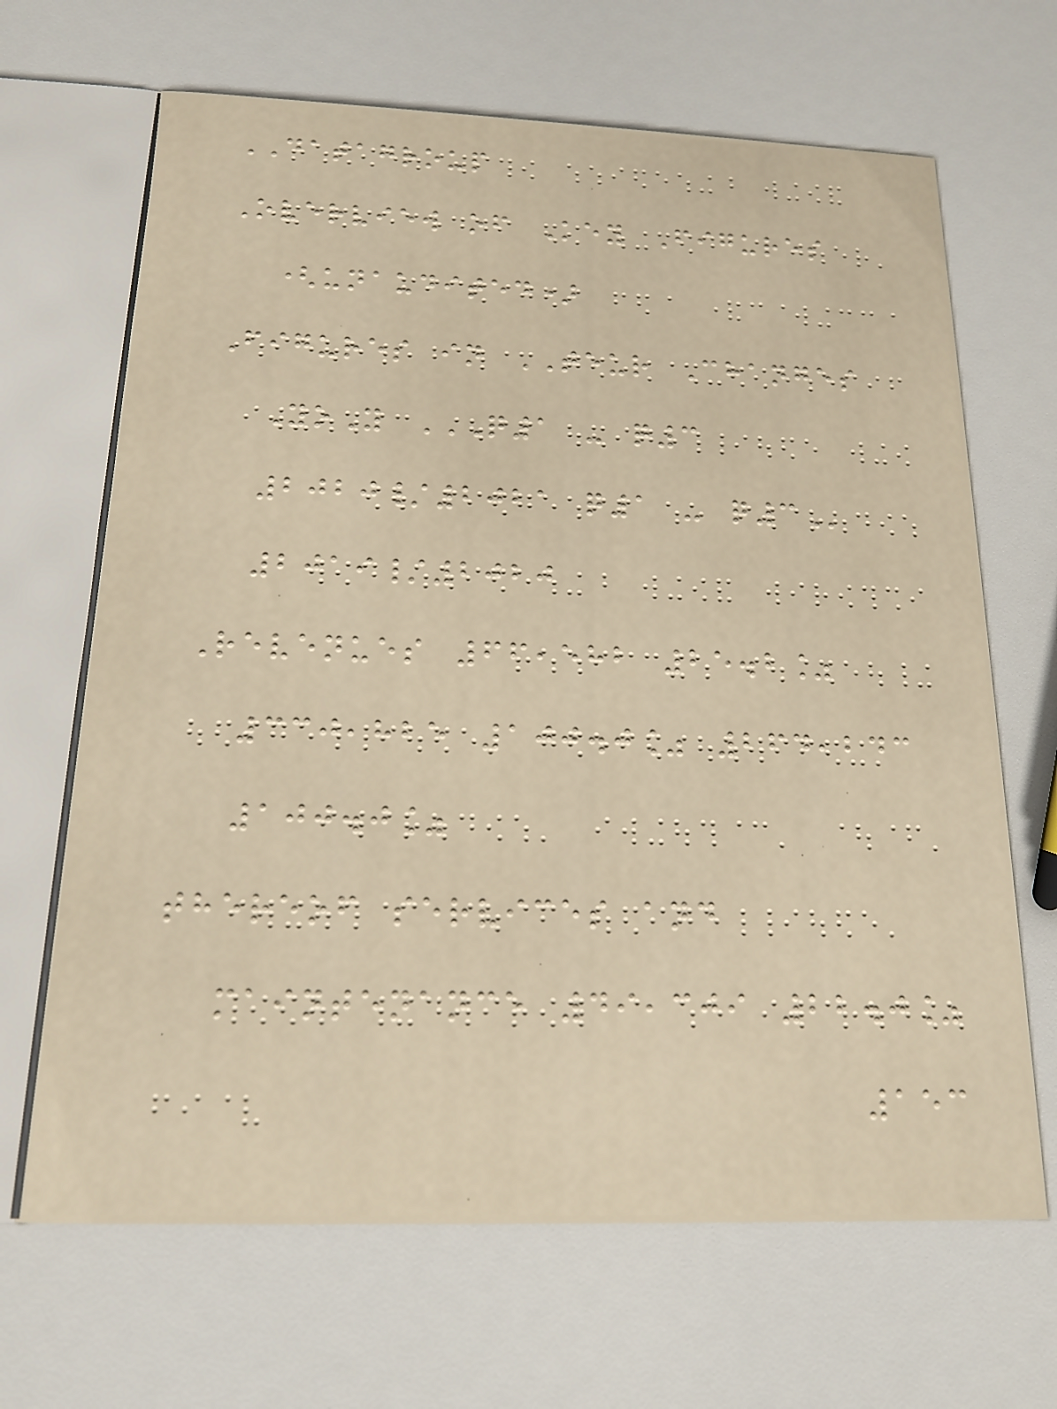DATAGROUP
Overview of Key Figures
(unaudited)
Figures in TEUR Changes
YoY Q1 - Q3
2020/2021 Q1 - Q3
2019/2020
Revenues 66,582 25.2%
330,825 100.0% 264,243
100.0%
thereof services and
maintenance 49,309 22.0%
153
